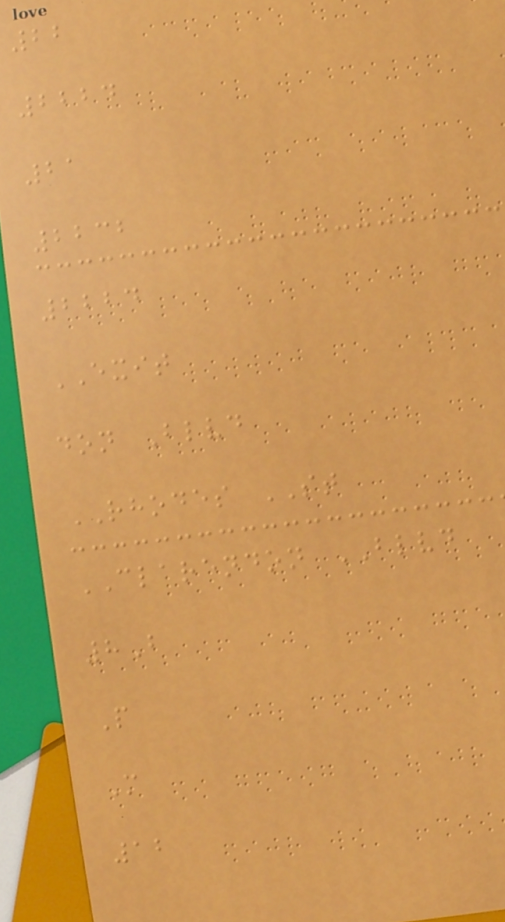22
2224
21
2232
2224
EXIT
don Blvd
RHODES ST
CLARENDON BLVD
8B
P
M
12
